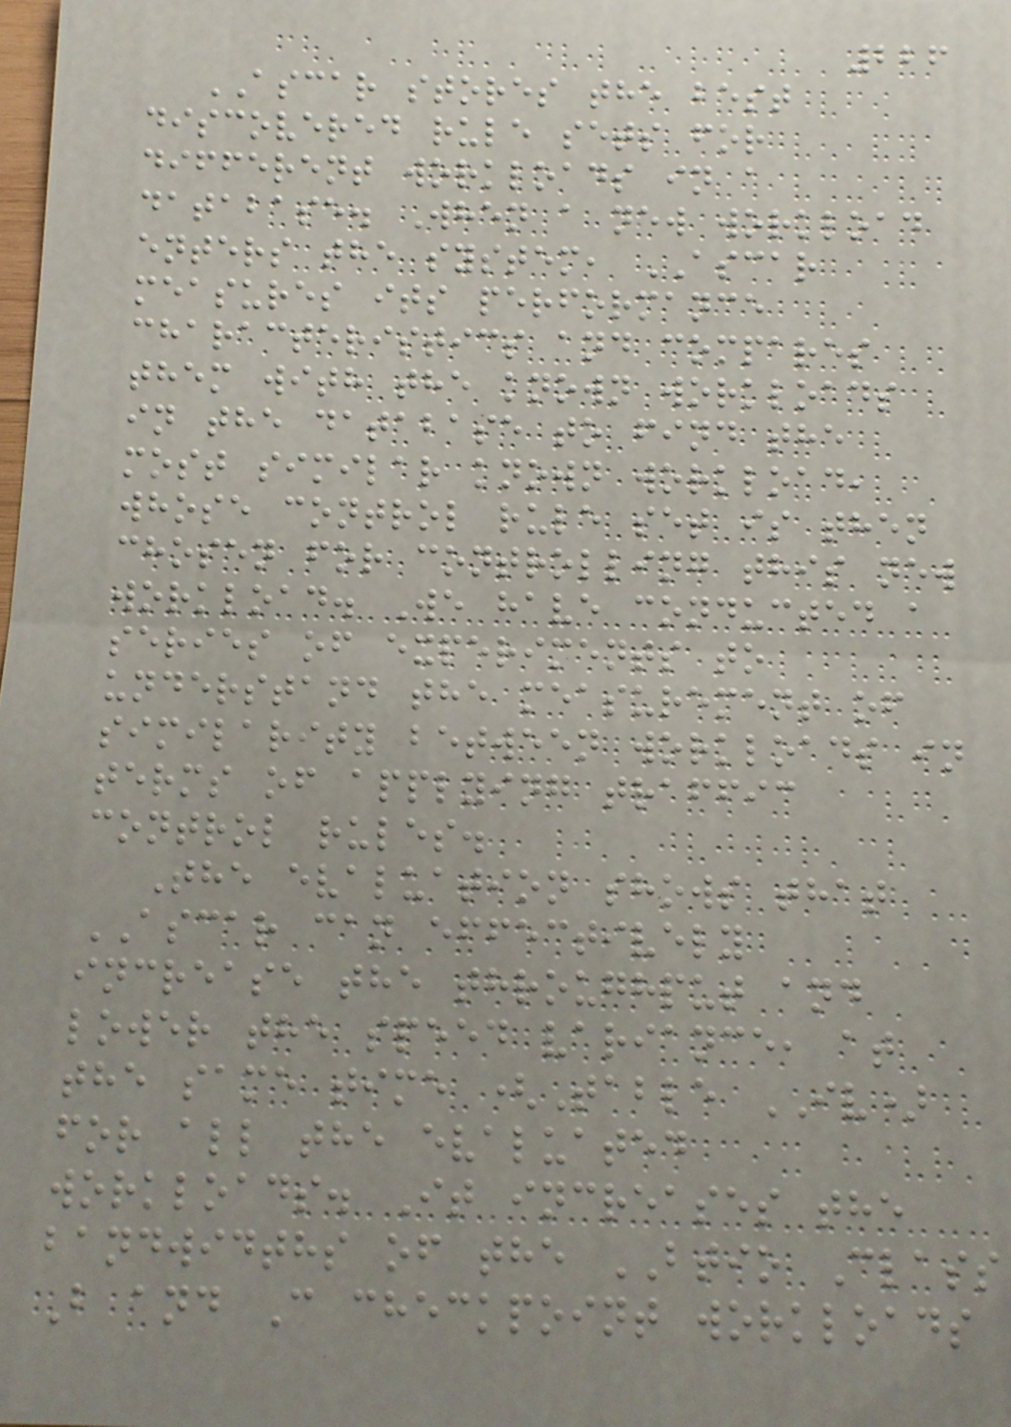226
ASCAR stores the best
discovered rule sets for
different workloads in a
database. When a new workload
enters the system, ASCAR
measures its performance
characteristics and compares
them with the known workloads
in the database to find the
most similar known workload,
whose control rule set is then
chosen for controlling this new
workload. We have conducted a
series of experiments to
understand the measurement of
similarity between workloads in
terms of applying traffic
control rules.
The evaluation shows that
ASCAR can effectively
increase the throughput and
lower the speed variance, at
the same time (Table IV)
for all the evaluated
workloads. It increases the
bandwidths of the BTIO Class
B and C checkpoint workloads
